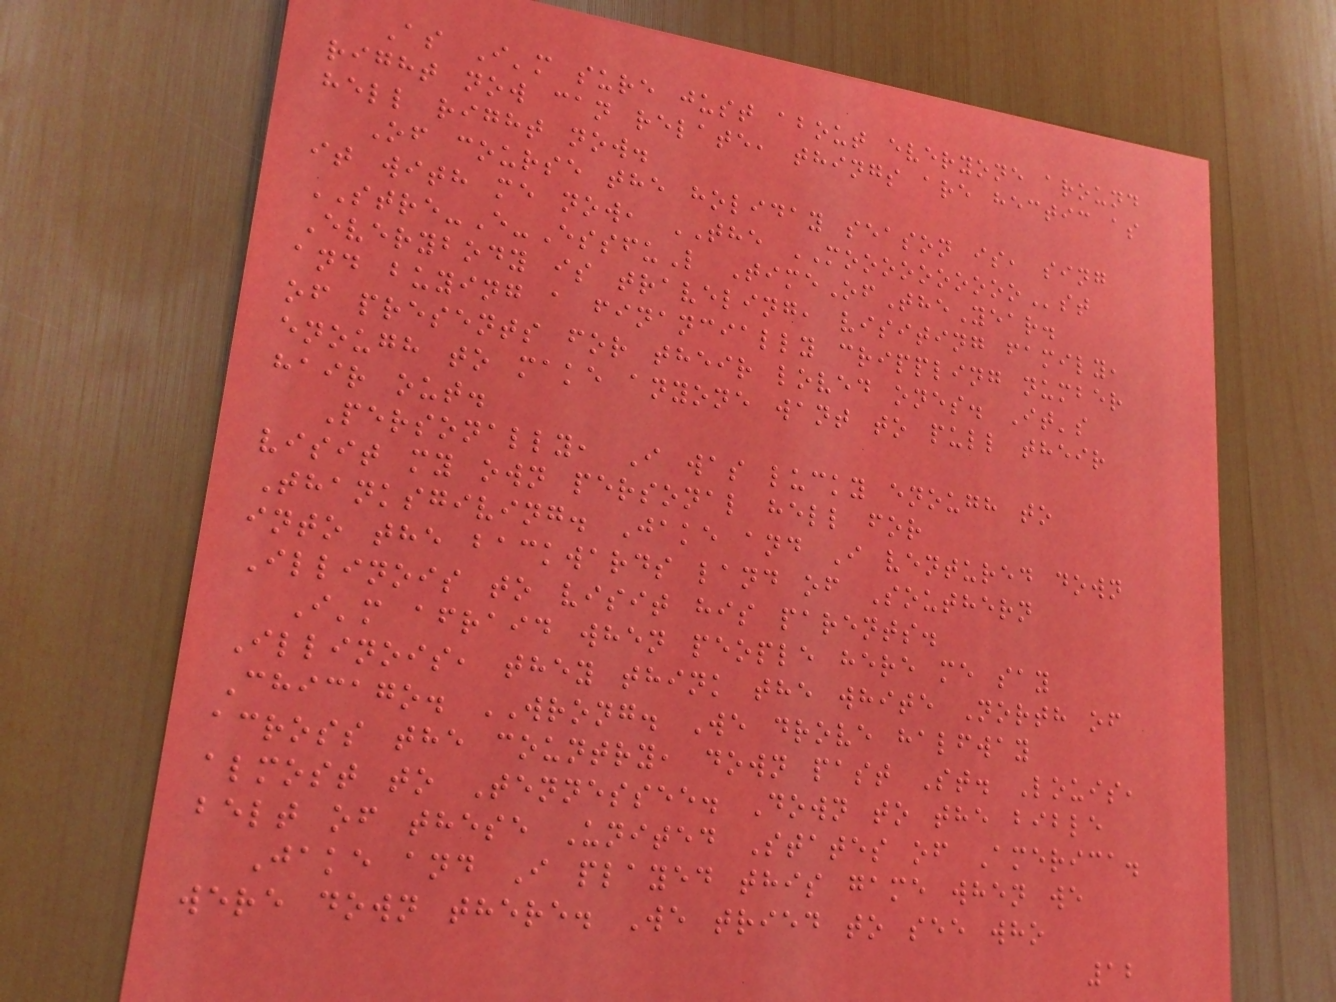As I'm sure just about everyone around
right now can relate, things are hectic as
hell right now.
Of course the holiday season is, sing
it with me now, THE MOOOOOOOOOOst
STRE-E-EssfuL TimeOfTheYear.
Everybody is traveling, visiting family,
and buying a financially crippling number
of presents for their loved ones. It's
enough to make anyone want to pull their
hair out.
Personally, I was lucky enough to
visit my own personal hell for
Thanksgiving. Jake and I ventured down
into the backwards land of Southern
Illinois to visit his parents.
I'm afraid when people here me say
Illinois, they think the white North of
Chicago. WRONG. We drove halfway
across the country, down past St. Louis,
almost to Tennessee. Down to the bible
belt of these United States of America.
Jake and I played this game when we
were down there. We tried to see who
12
